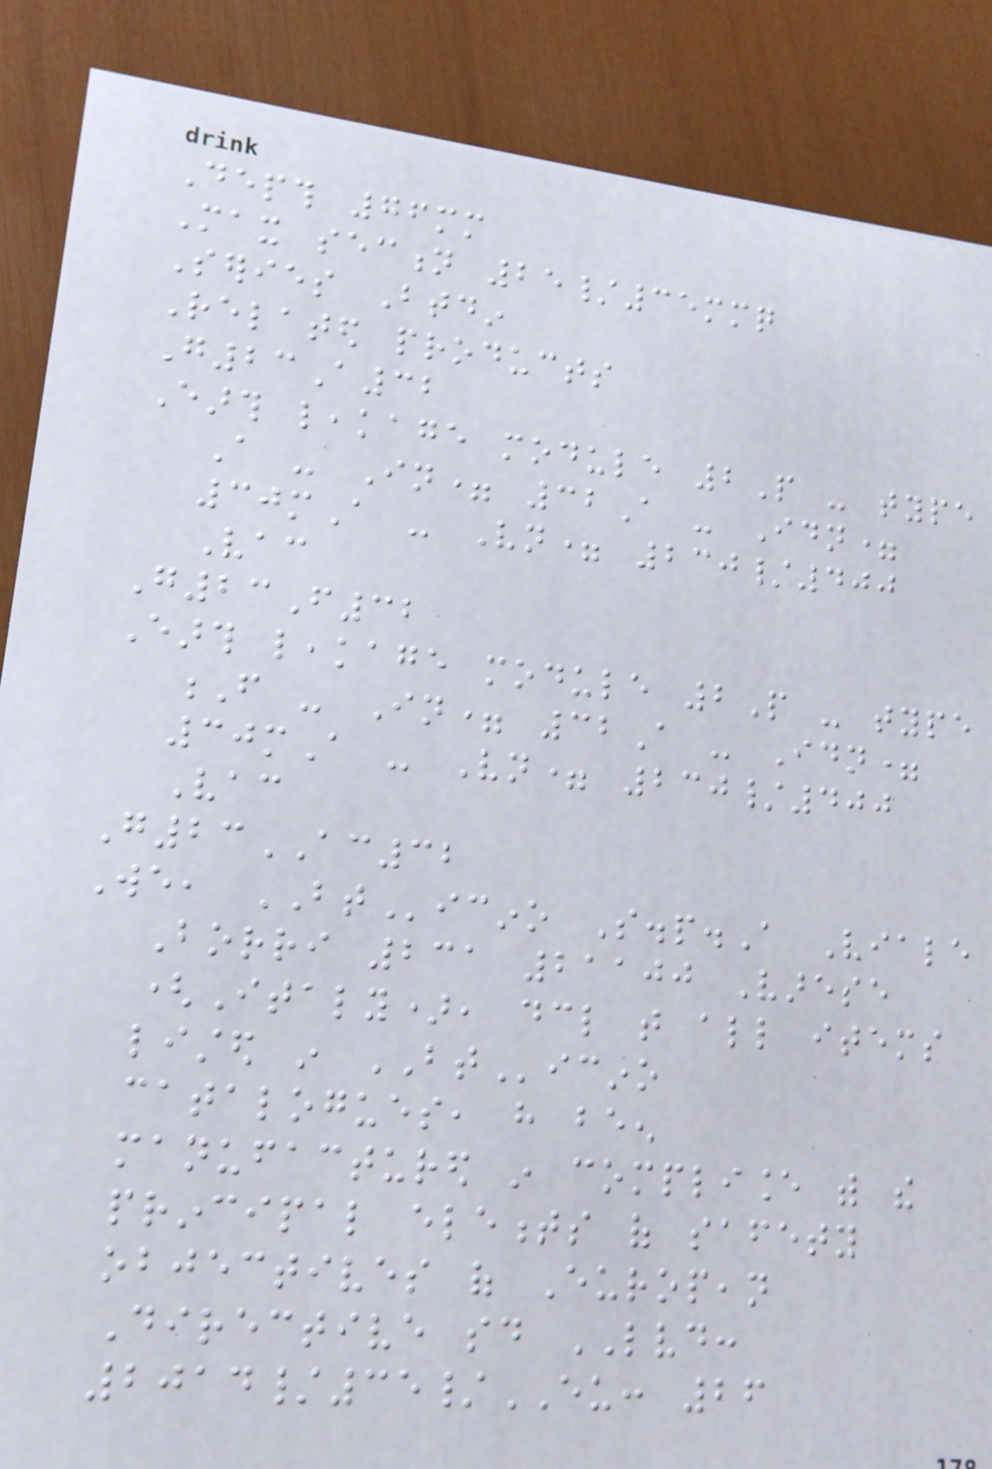Depth 76mm
Max section 25/35mmq
Series Btdin
Related products
G23A32
Earth leakage module 2P - type
A - In= 32A - Idn=
30mA - Vn= 230/400
Vac
G23F32
Earth leakage module 2P - type
F - In= 32A - Idn=
30mA - Vn= 230/400
Vac
G23AC32
We, BTicino S.p.A Viale
Borri 231 21100 Varese
(Italy), declare that all items
listed in BTicino
catalogues, have been
manufactured in compliance with the
principal elements of safety
objectives of European
Directive said LVD:
2014/35/EU: 26
